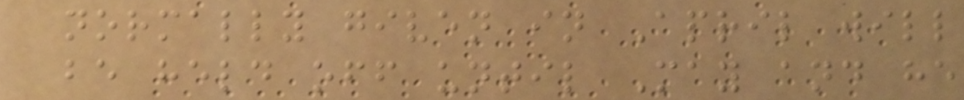normally given in April will
be held off until May and he
